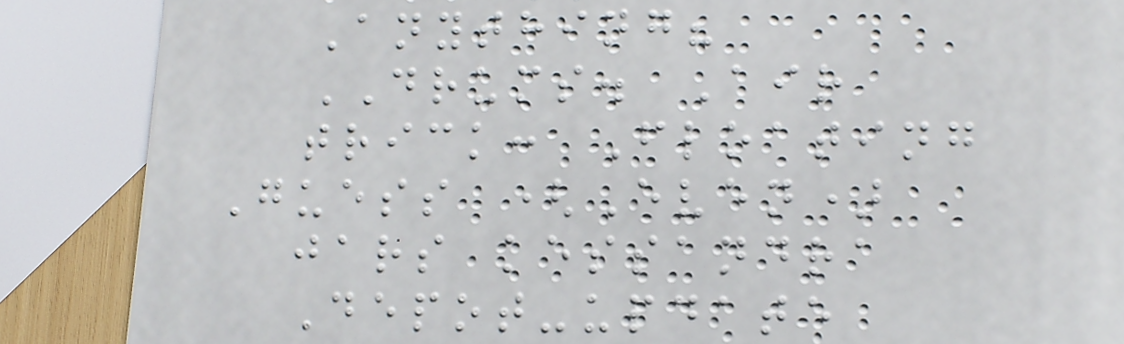Anything?
DRUMS. Air
trick: Floating
Guess (Even)
jars kessandra
Depot-update
